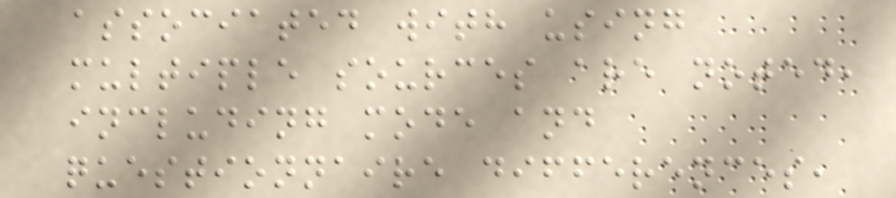associated with using
multiple sources are noted,
including mode and
questionnaire differences,
